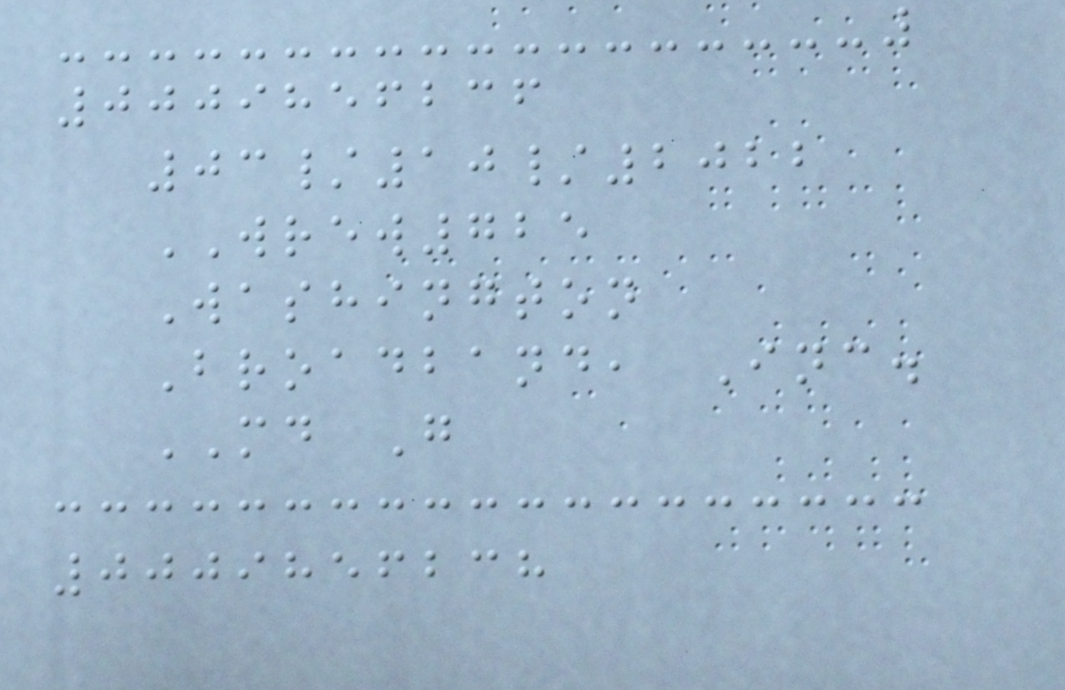0009856236
03/10/2022
WREW725
Washington
Broadband, Inc.
MD G
0009856238
